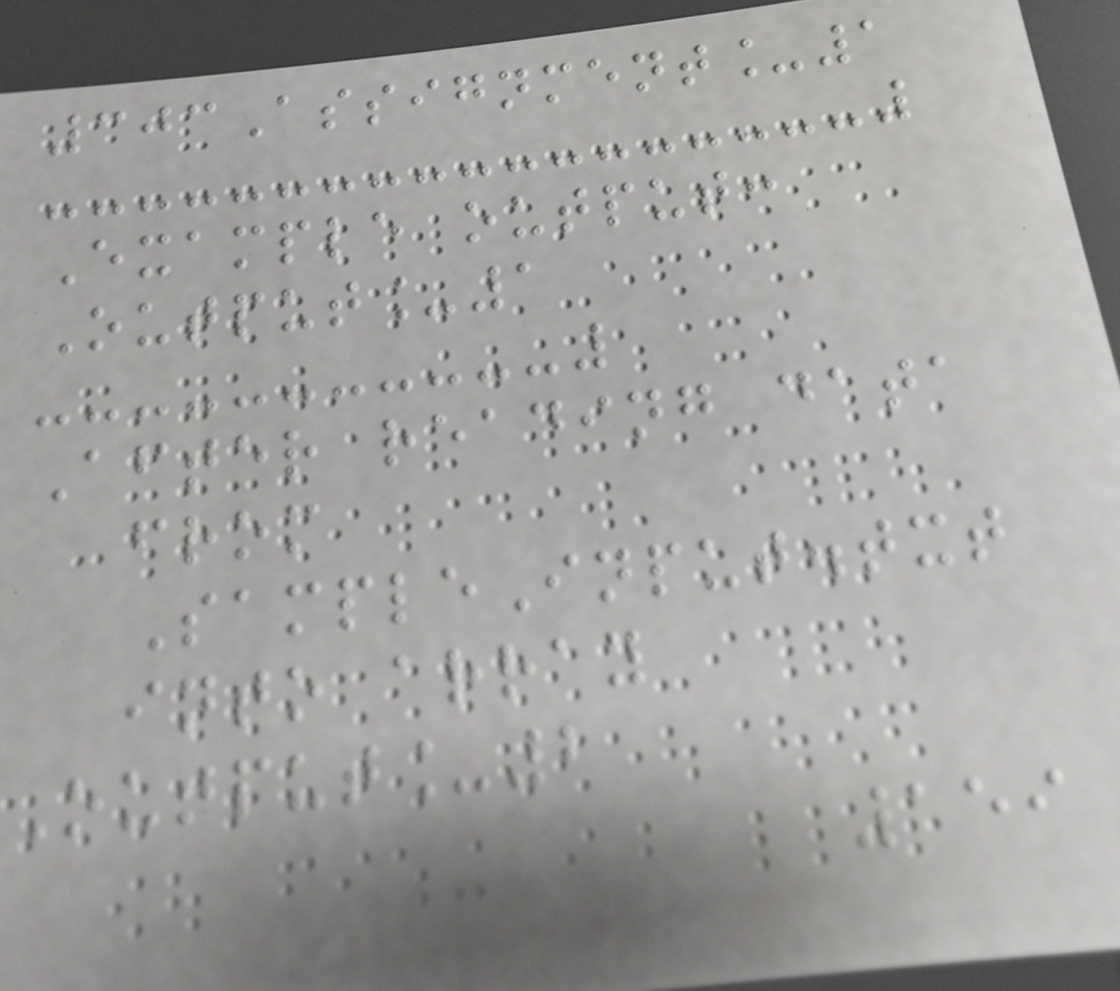303Assignment_1
Example output:
Output_1
After reading data
from
SampleInput.txt
into array
Output_2
159
